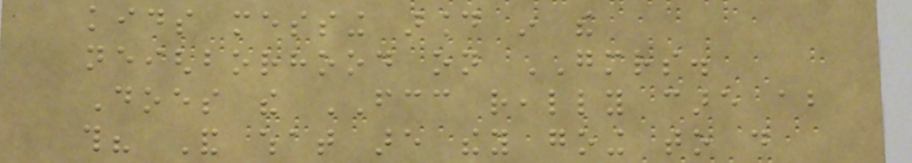kids messing around in the
neighborhood on GMRS.
Does the FCC really care about
this? And what are they going to do
